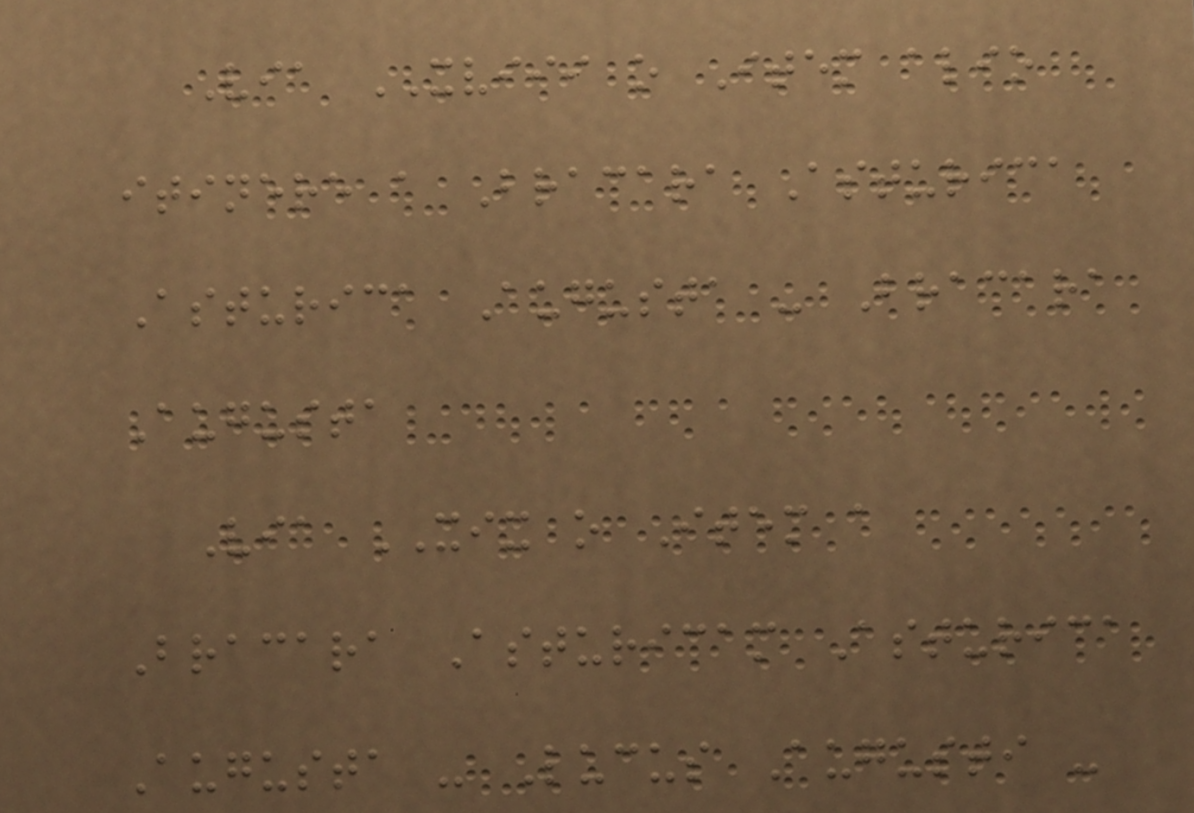Via XVIII o Item alio
itinere a Bracara Asturica
Asturica Augusta - Bracara
Augusta
Via XIX o Item a
Bracara Asturicam Asturica
Augusta - Lucus Augusti -
